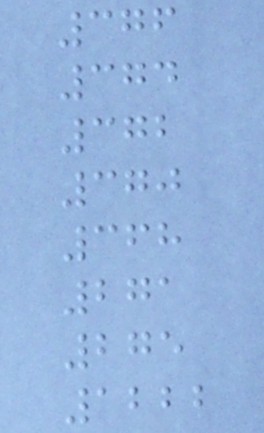376
374
372
370
368
271
275
1222
